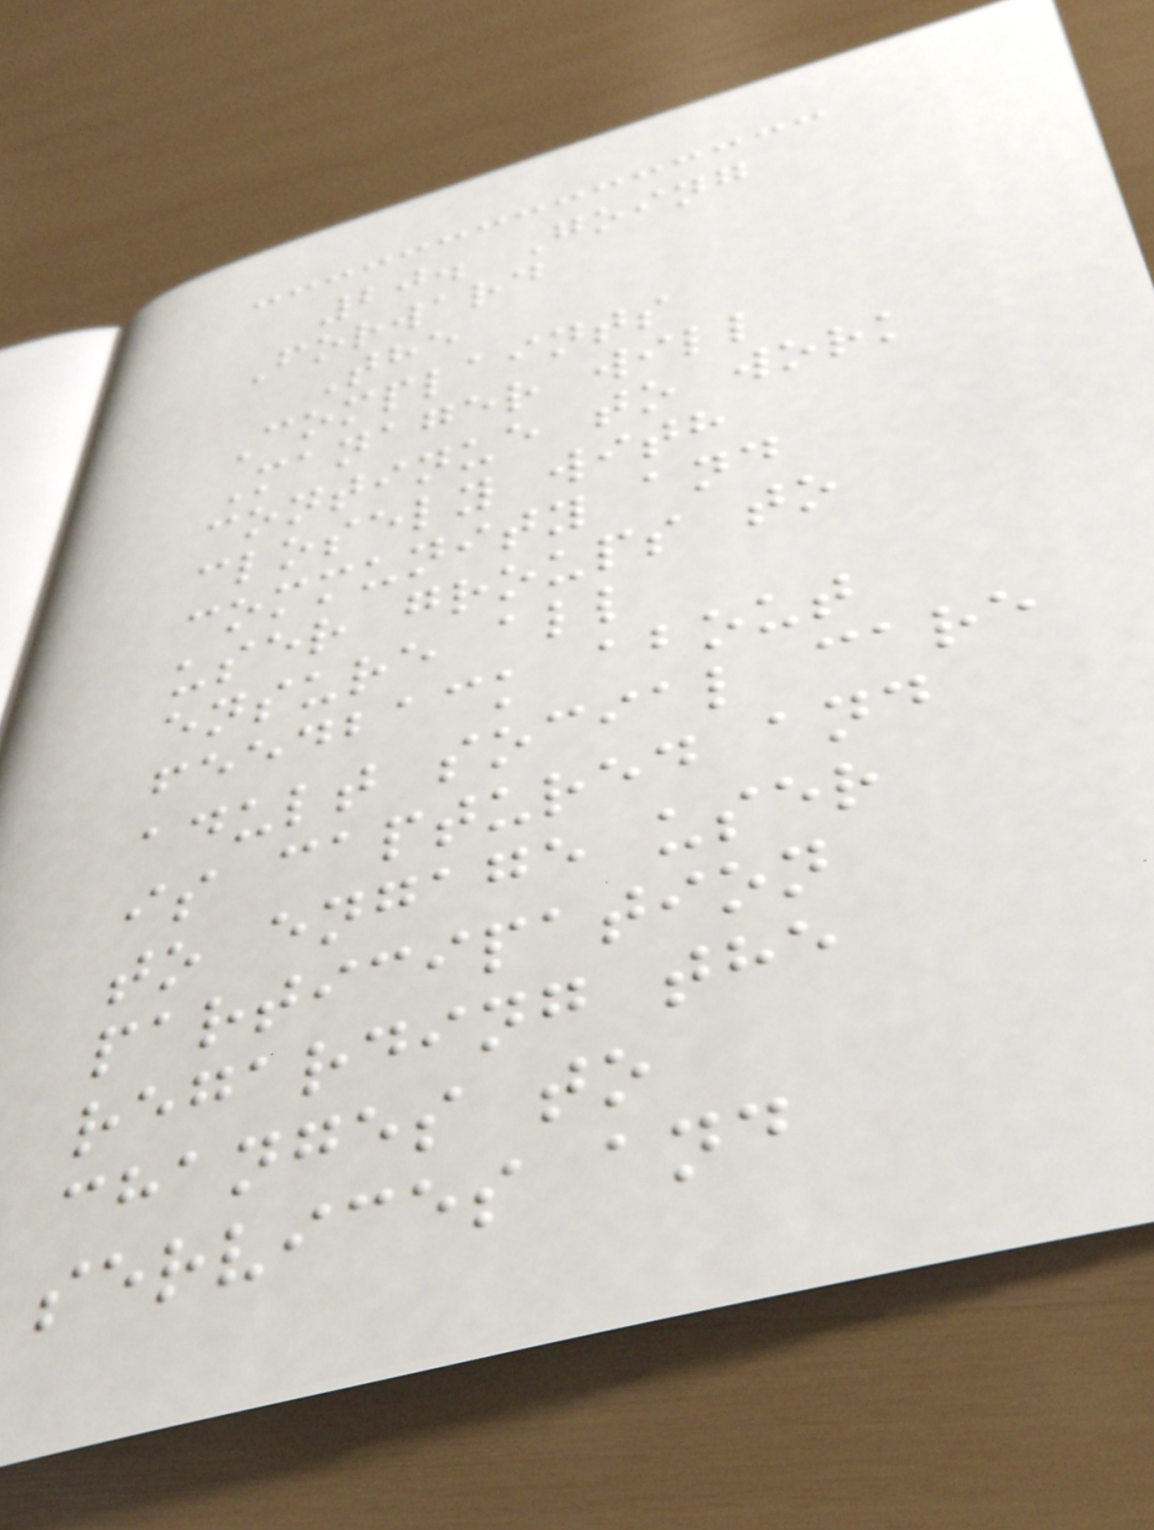20. Going
Forward
The
Complaints
Manager will
continue to work
closely with
community and
user groups to
ensure all
feedback about
adult social care
is captured and
to engage user
participation
regarding the
changes to
services and
